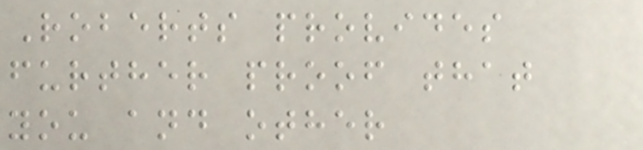Roberts provides
further proof that
you and other
